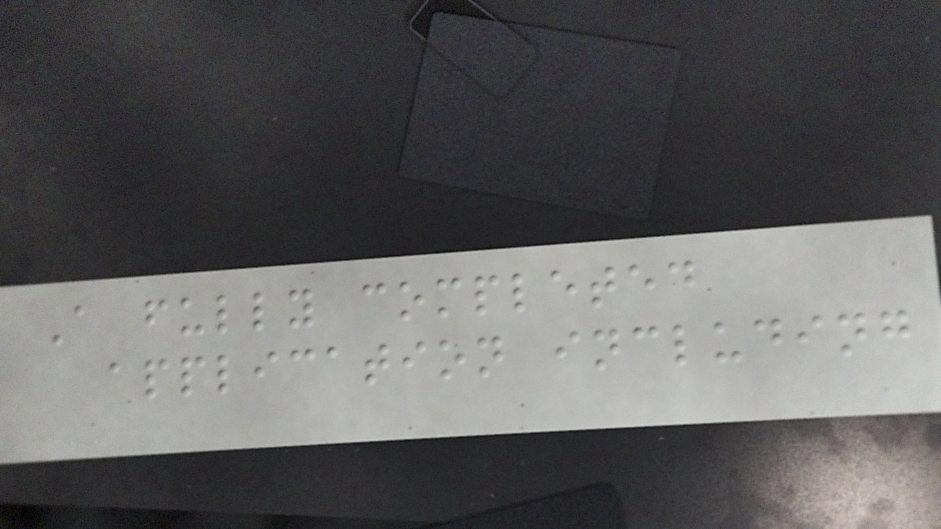A fully completed
application including
